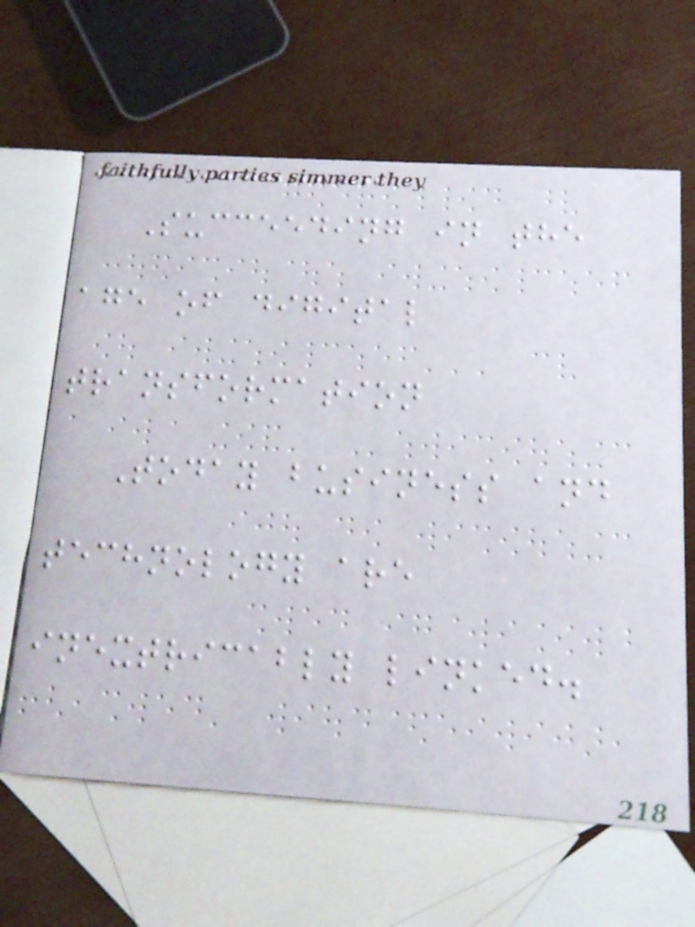Succeeding in the
age of digital
transformation
Today business and
technology are
inextricably linked.
